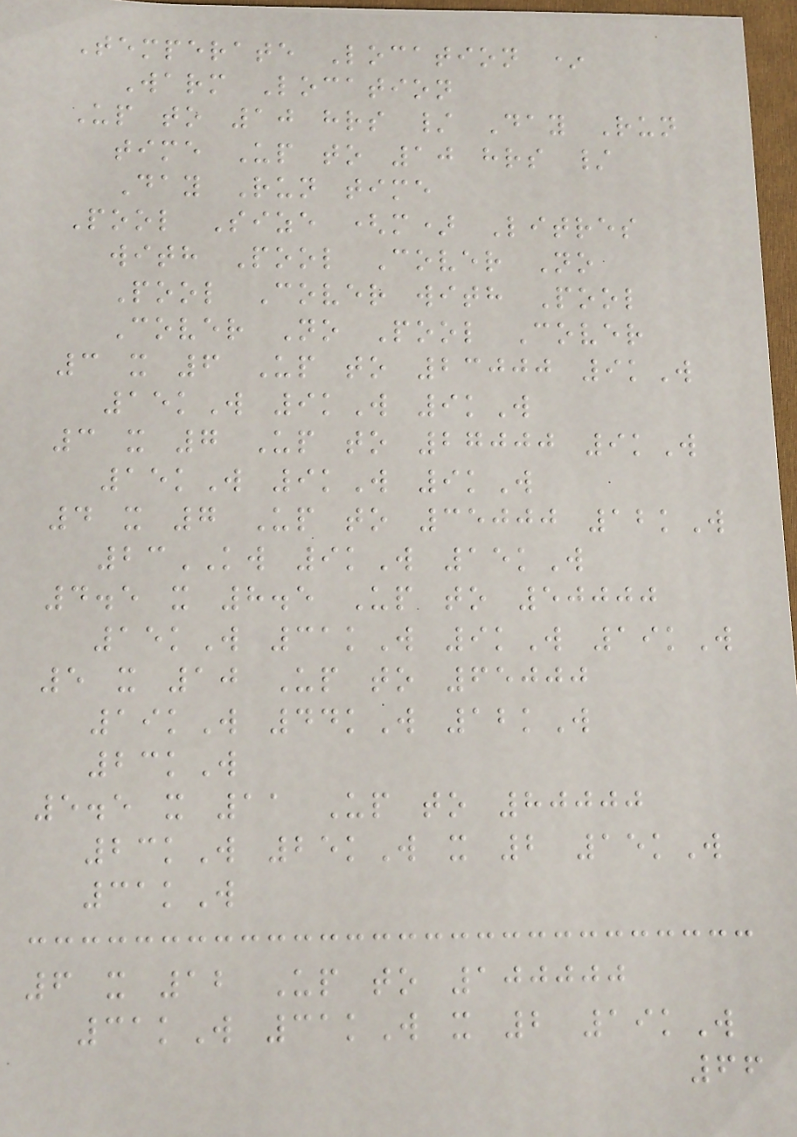Temperate Location *
Warm Location
Up to 10 hrs / Day Run
time Up to 10 hrs /
Day Run time
Pool Size (m) Litres
with Pool Cover No
Pool Cover with Pool
Cover No Pool Cover
3 x 6 Up to 23000 9kW
15kW 9kW 9kW
3 x 7 Up to 27000 9kW
15kW 9kW 9kW
4 x 7 Up to 35000 12kW
23KW 9kW 15kW
4.5 x 8.5 Up to 50000
15kW 31kW 9kW 19kW
5 x 10 Up to 65000
19kW 44kW 12kW
23kW
5.5 x 11 Up to 80000
23kW 25kW x 2 15kW
31kW
6 x 12 Up to 100000
31kW 31kW x 2 19kW
66
